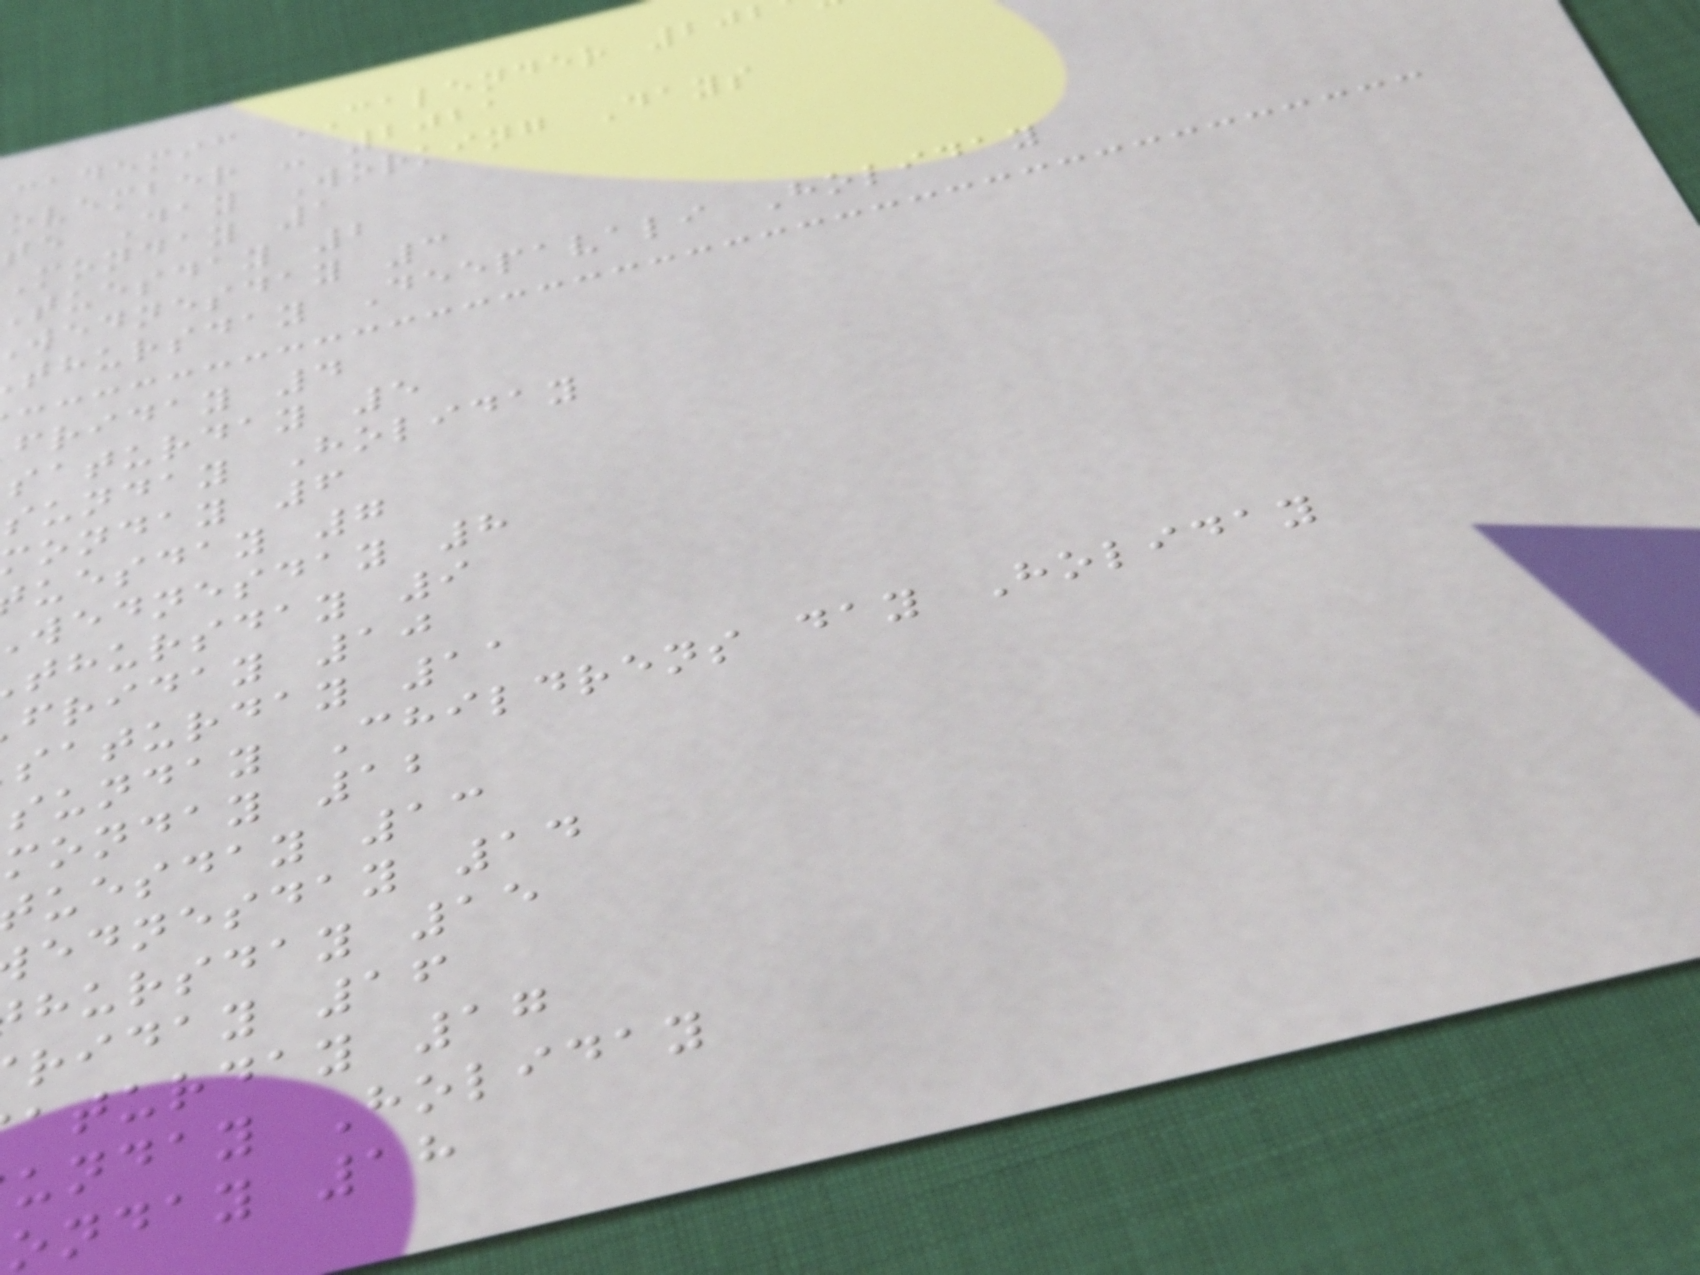cademic CALENDER 20
ovember - 2021
te Day Working Days
monday 1
tuesday 2
wednesday 3
thursday Deepavali Holiday
friday 4
saturday 5
sunday Holiday
onday 6
uesday 7
wednesday 8
thursday 9
friday 10
saturday 11
sunday Childrens day Holiday
monday 12
uesday 13
ednesday 14
hursday 15
riday 16
aturday 17
unday Holiday
onday 18
